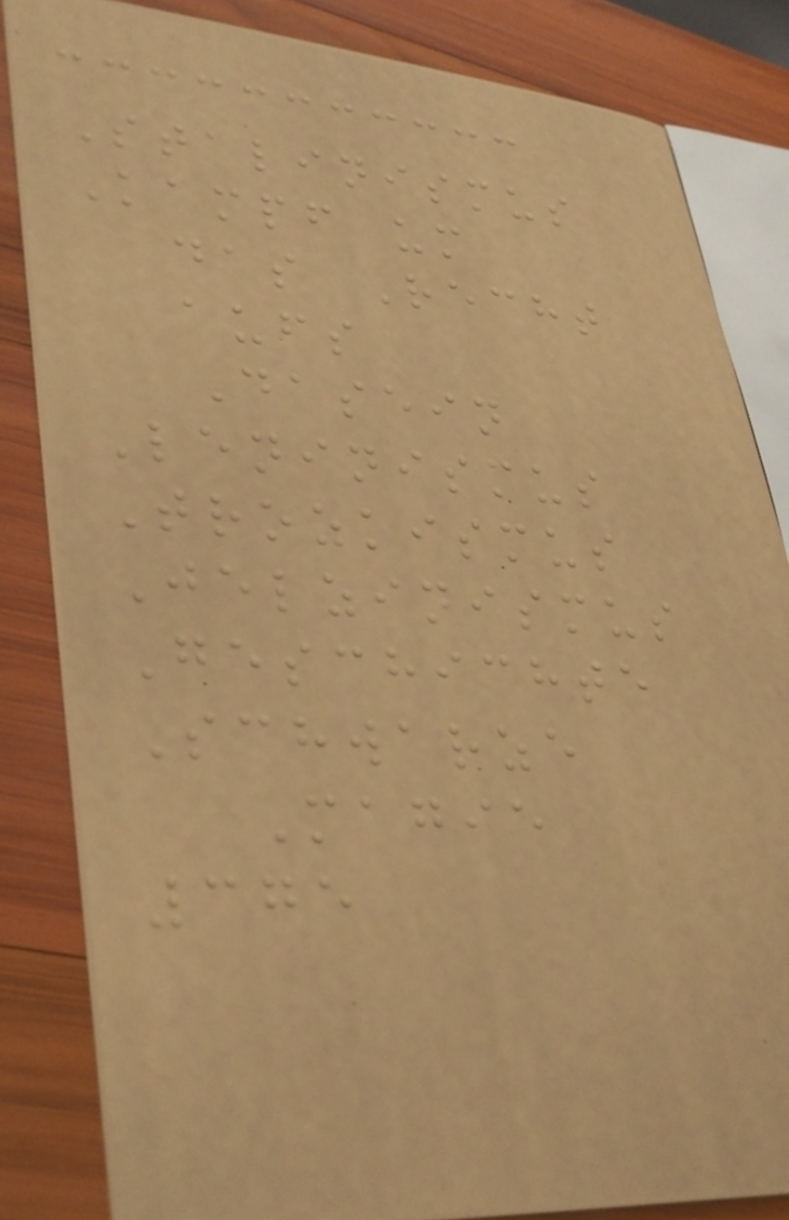Stalinismus
Kampf um
das Recht
aufs
Dasein
Leninismus
Trozkismus
Jelzinismus
Geschichte
Schwarze
Magie
375
